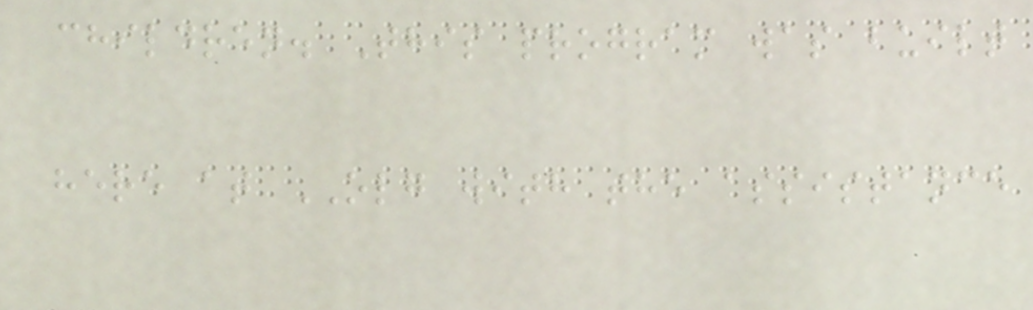children. This program was built
here at OLG with the assistance
